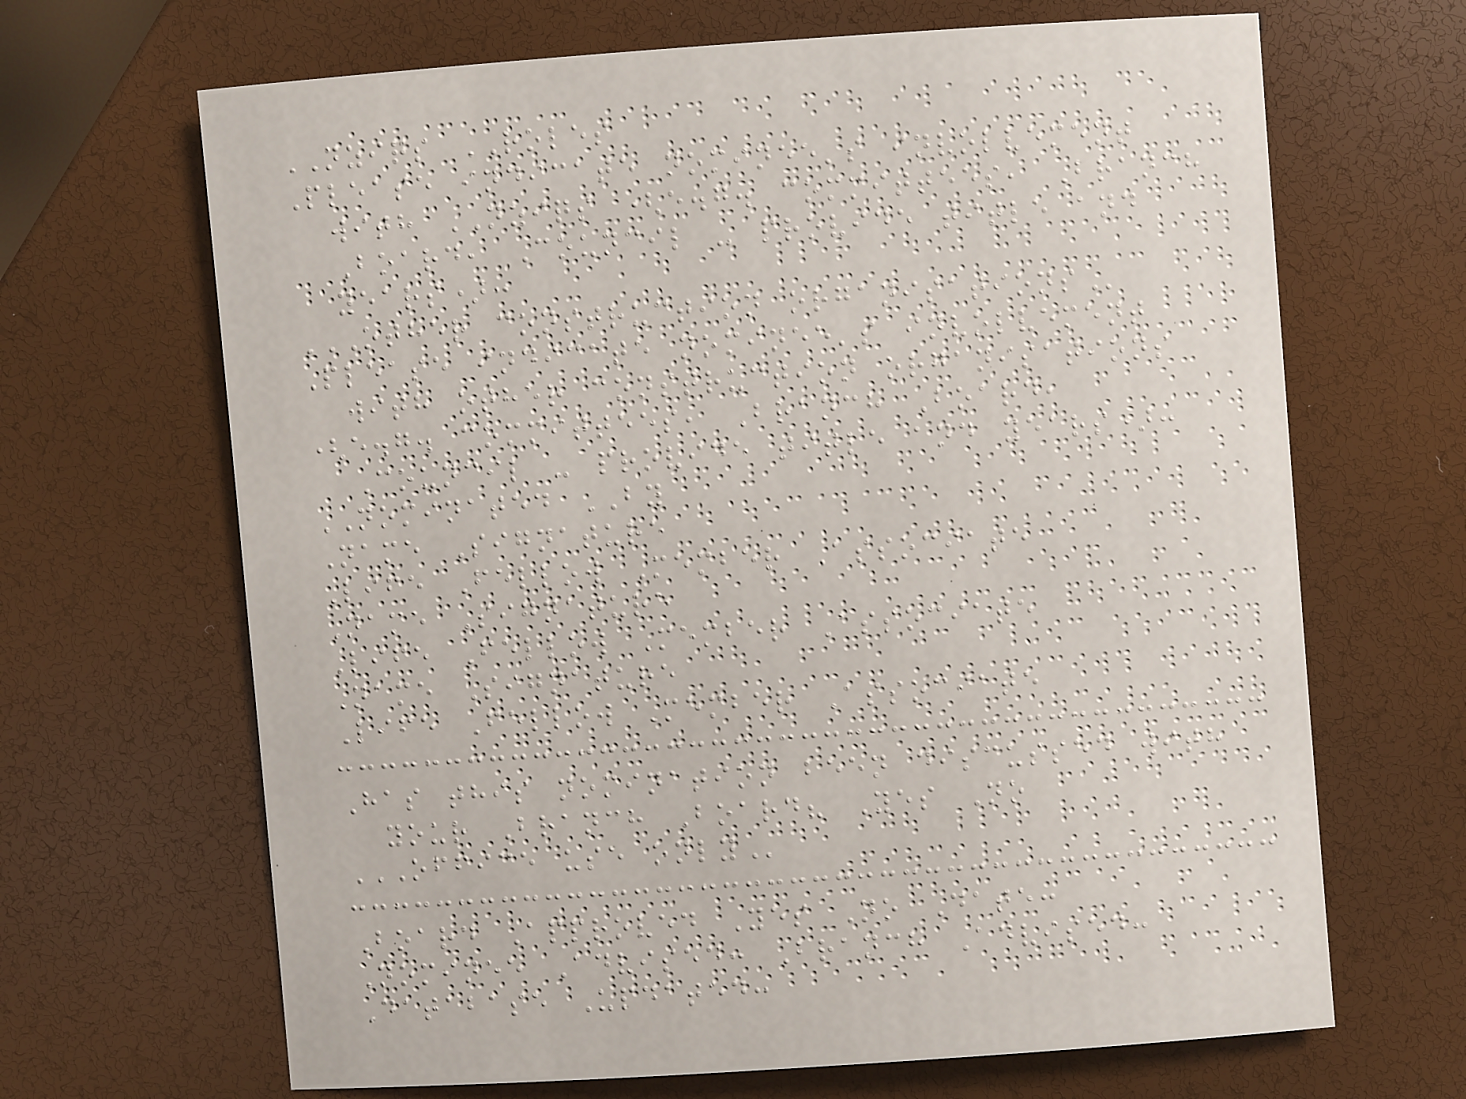NZIQS ROLES
Please indicate nominee's involvement
with NZIQS (e.g. committees, Branch
Board, Council - provide title and
years):
OTHER CONSTRUCTION ORGANISATIONS
Please indicate nominee's involvement
with other construction organisations
(e.g. committees, Branch Board,
Council - provide title and years):
NOMINATED BY
Name Signature
Life Fellow Member Associate
Name Signature
Life Fellow Member Associate
Name Signature
Life Fellow Member Associate
Has this nomination been discussed with
your Branch Board? Yes No
OFFICE USE ONLY
Board Approved Yes No Date:
Nominee Advised: Branch Advised:
Database Updated:
